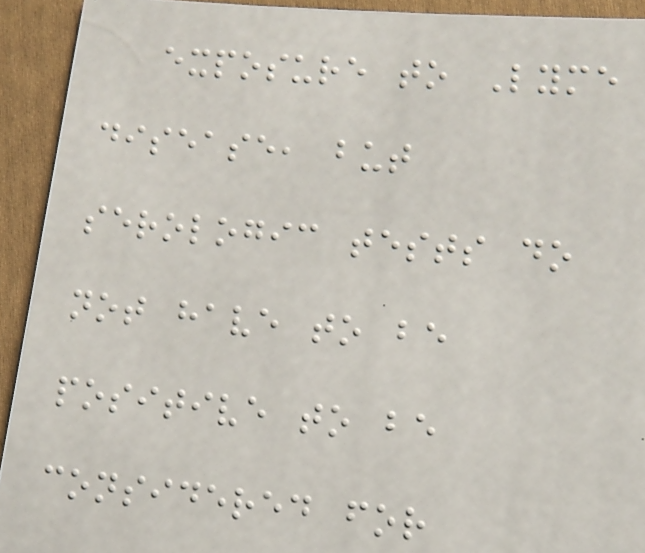exposure to Lyme
disease, but
serologic tests do
not have to be
positive to be
considered for
